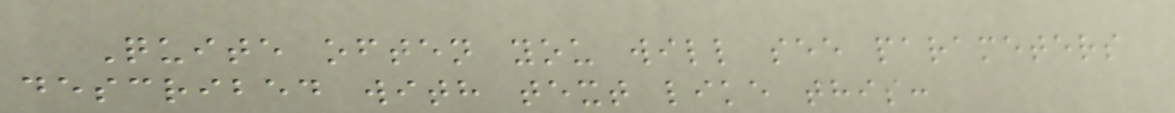Quite often you will see parameters
described with text like this:
